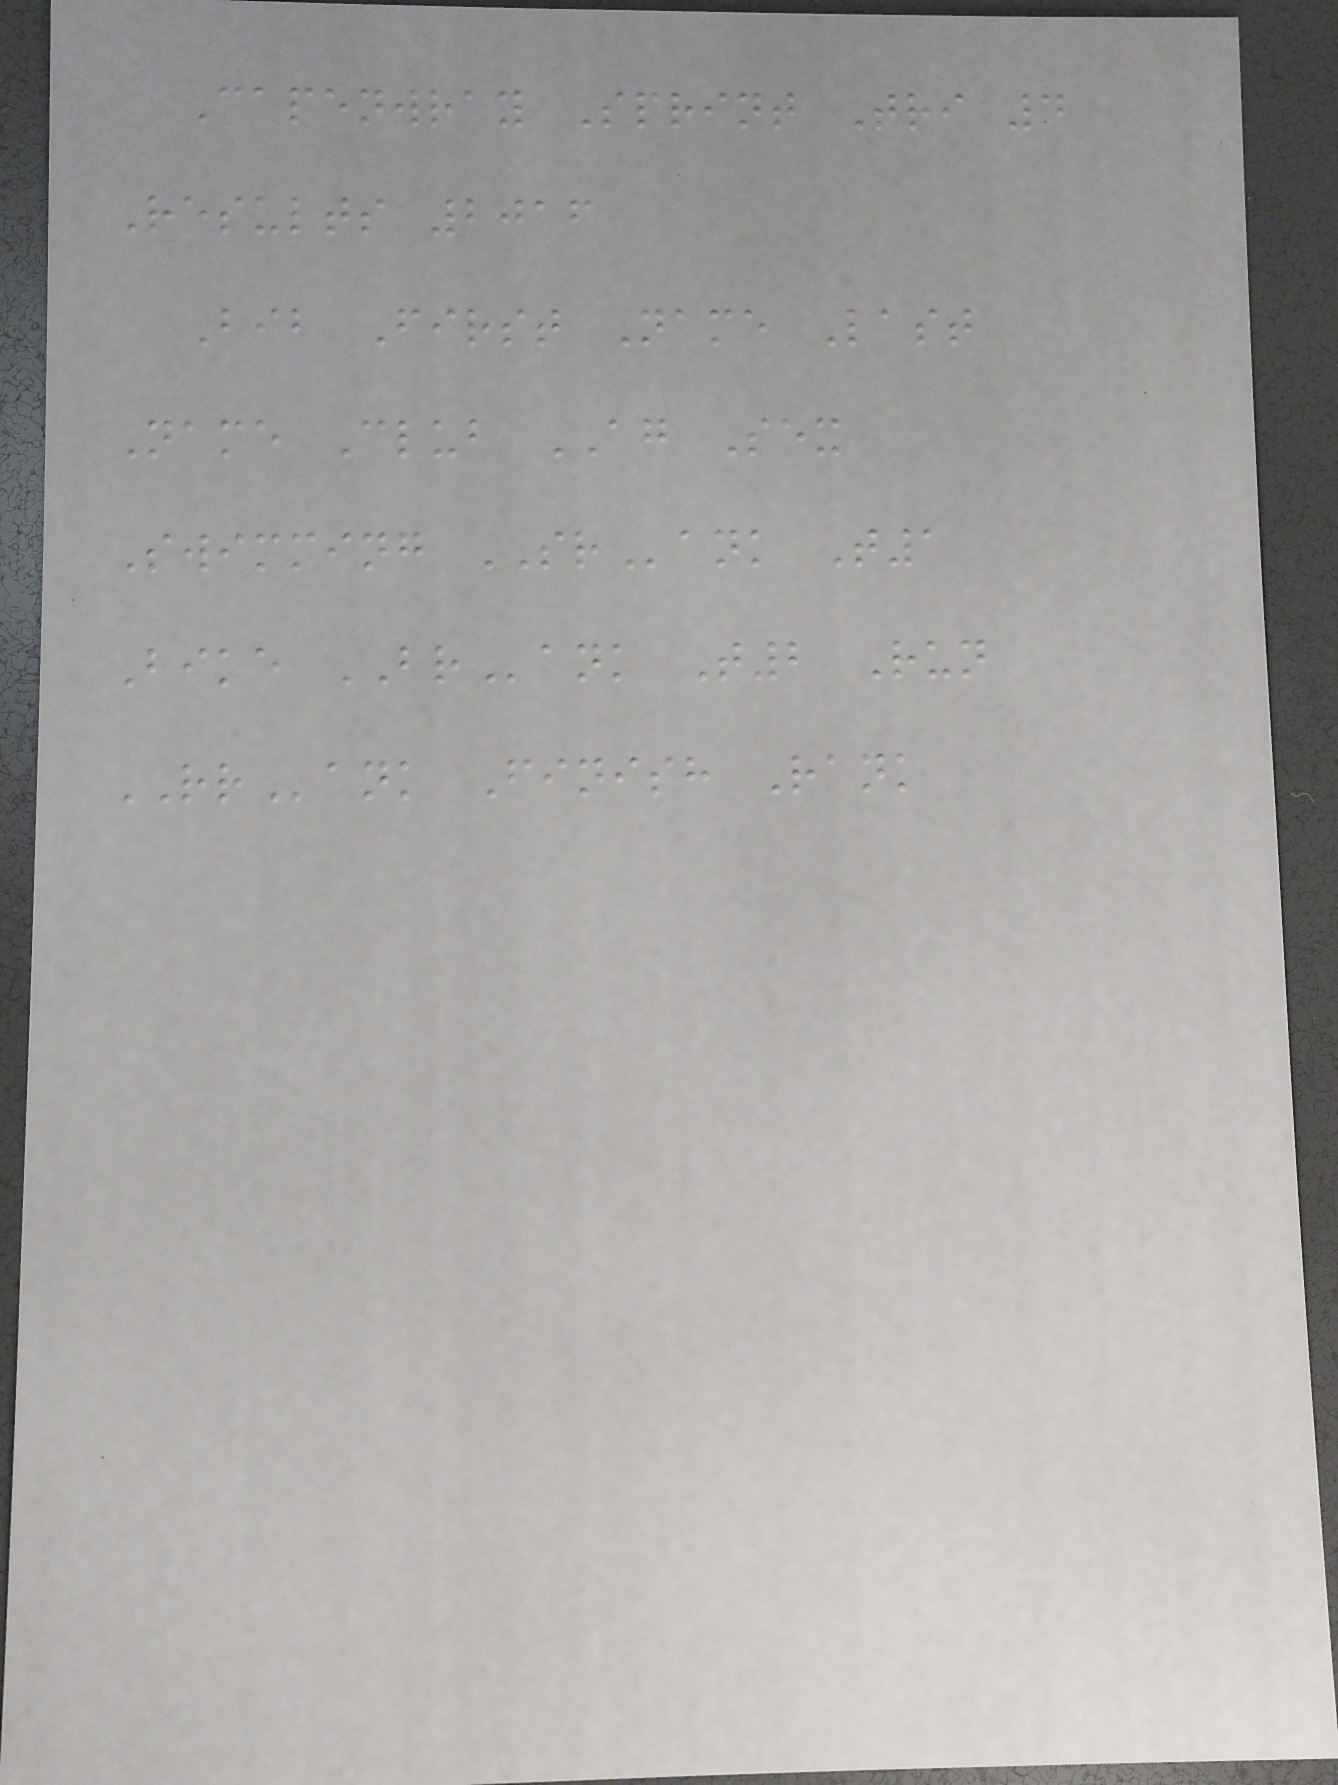Capenwray Sprint Tri 4
Results 2016
Bib First Name Last
Name Club AG Sex
Swimming SRank T1
Bike BRank T2 Run
RRank Finish Rank
